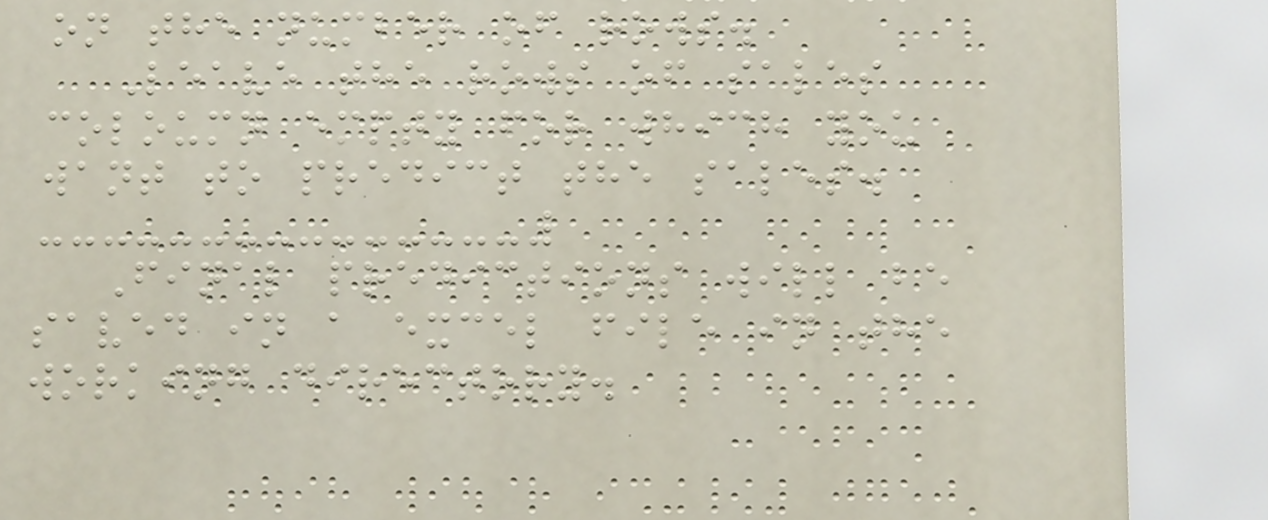on the number of rows.
Leave the rows of sales
coloumn empty for which you
want to predict the sales.
Final predictions will be
saved in a excel file in the
working directory.
